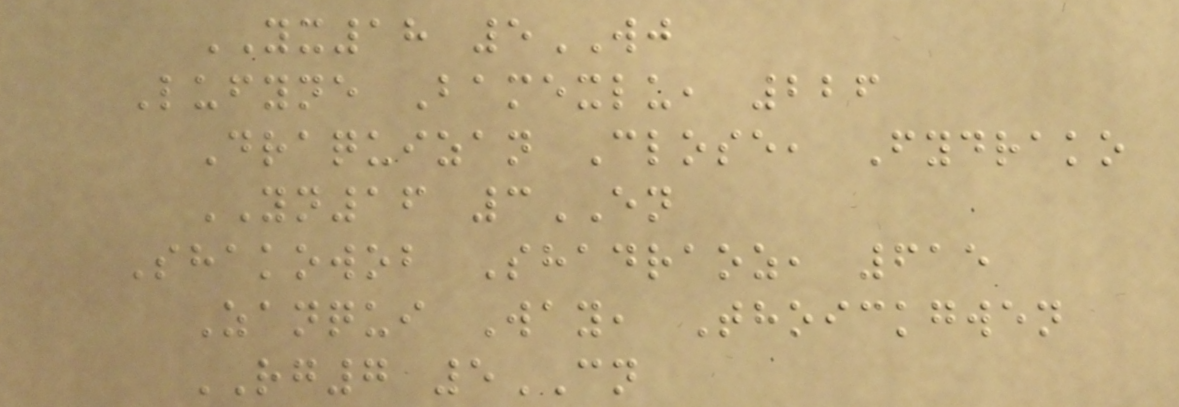YX18 5WJ
Lufyne Bamexlu, 226
Draquizan Close, Fydrako
YN16 3EN
Shakowob Shadraoz, 615
Zanqui Way, Thoickgwen
RG7 5CN
